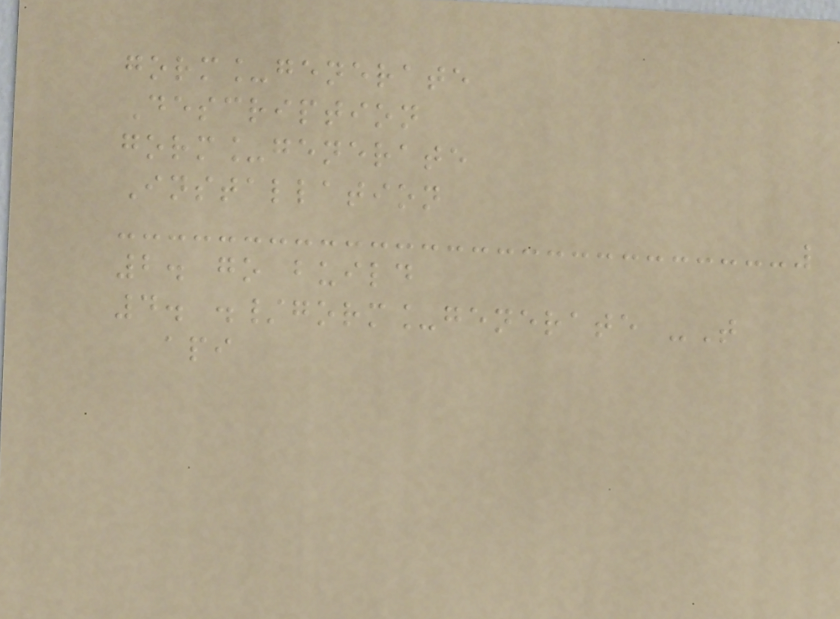gorm_generate
Description
gorm_generate
Installation
2. go build
4. ./gorm_generate -T
api
